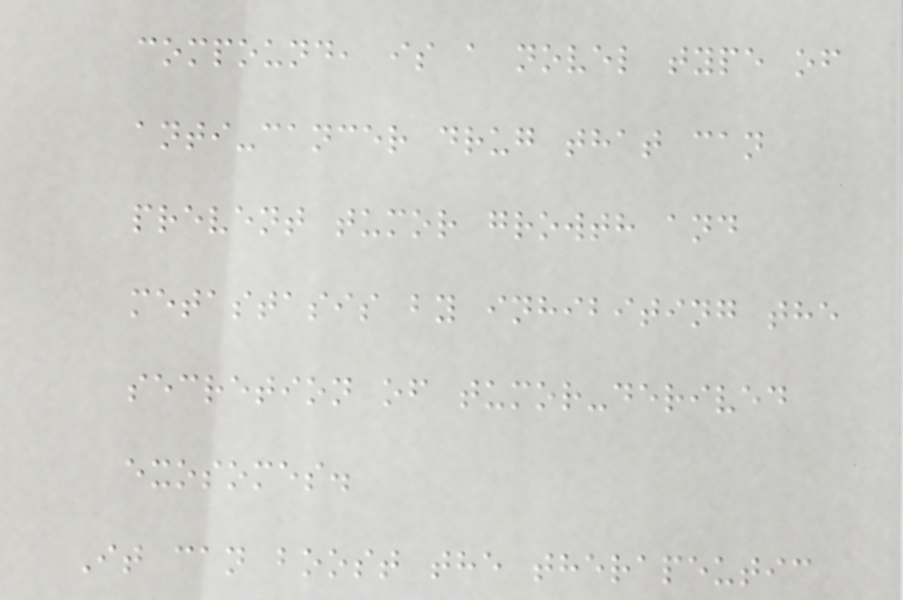compound, is a novel type of
anti-cancer drug that can
prevent tumor growth and
metastasis by inhibiting the
secretion of tumor-derived
exosomes.
It can boost the therapeutic
